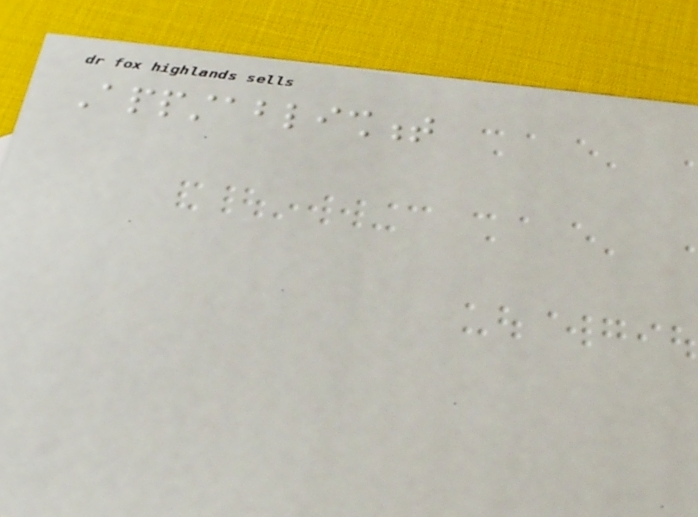Appstablishment
